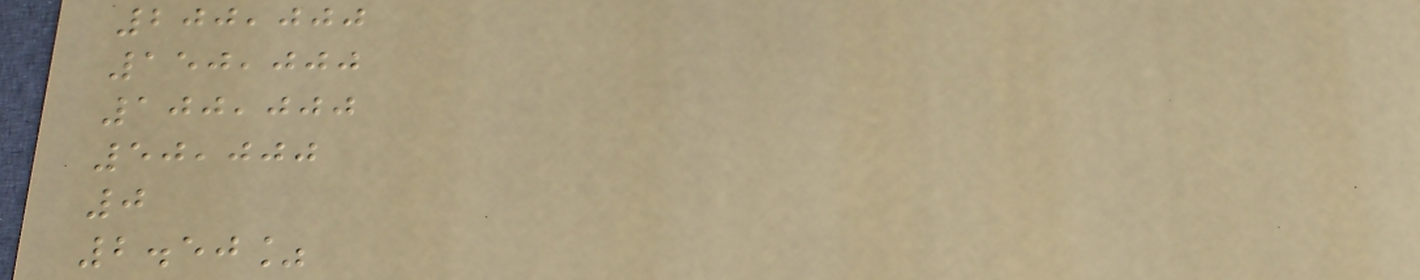200,000
150,000
100,000
50,000
0
2.50%
